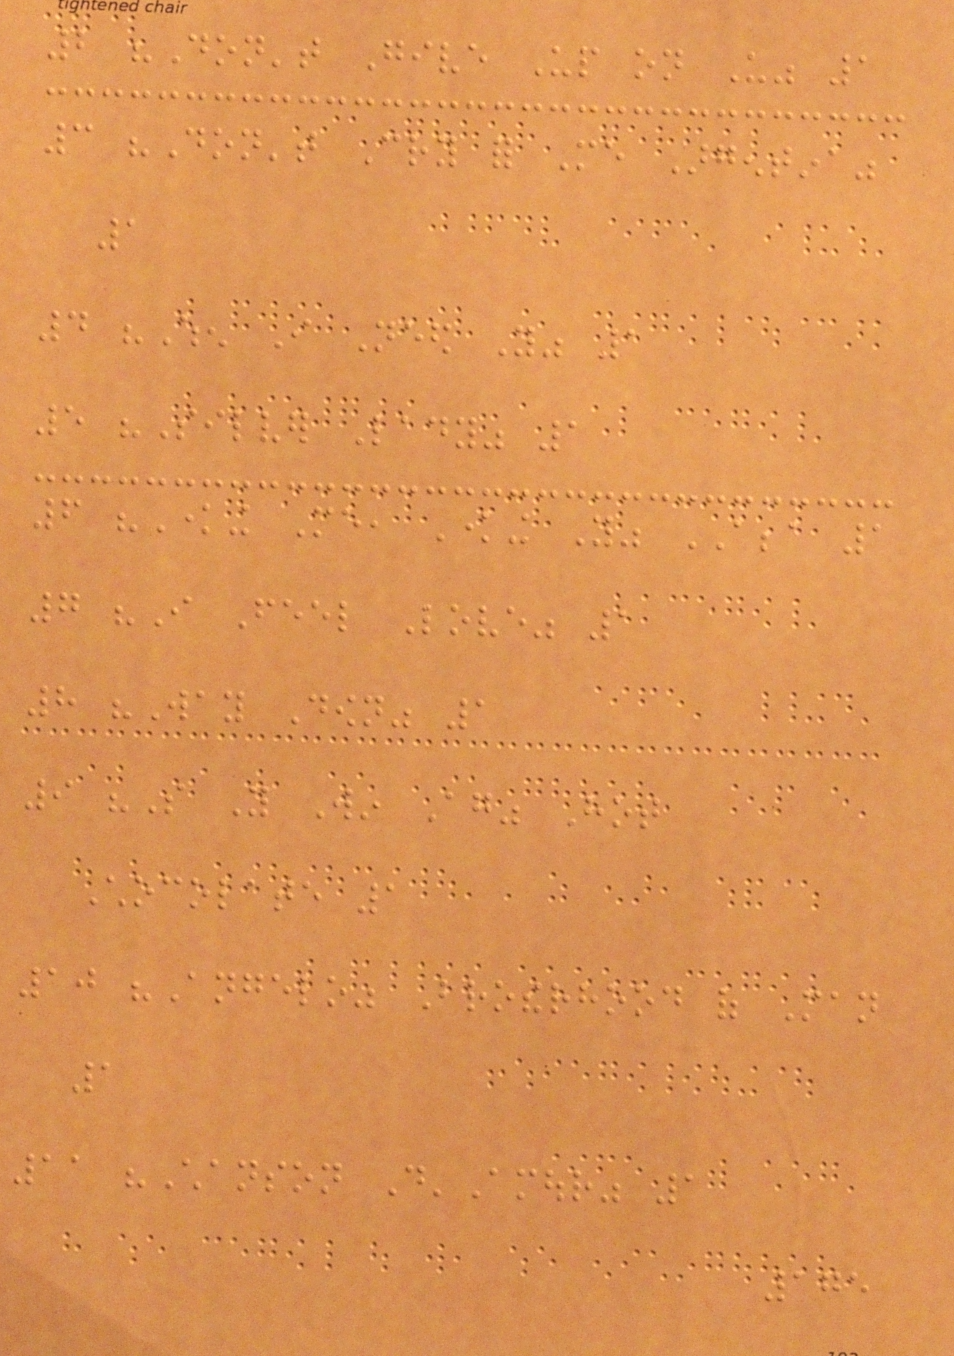2 "Don't Give Up on Us" 1
3 "Don't Cry for Me Argentina"
1
4 "When I Need You" 1
5 "Silver Lady" 1
6 "Knowing Me, Knowing You" ABBA 1
7 "I Feel Love" 1
8 "Way Down" 1
9 "So You Win Again" Hot
Chocolate 1
10 "Angelo" Brotherhood of Man
1
11 "Chanson D'Amour" 1
175
